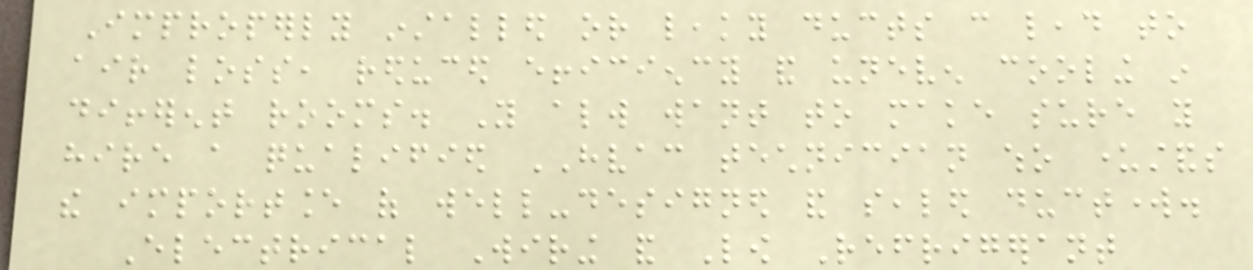Improperly installed or leaky ducts can lead to
air loss, reduced efficiency and uneven cooling in
different rooms. You always want to make sure you
hire a qualified HVAC technician who understands
the importance of well-designed and sealed ductwork.
Electrical Wiring and Low Refrigerant
